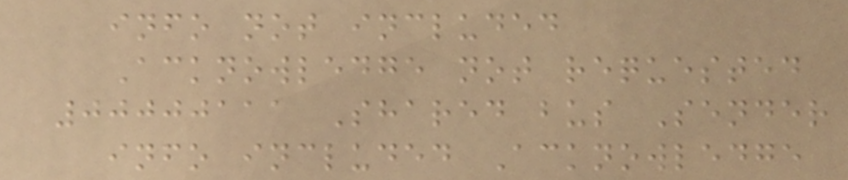info not included
Acknowledge not requested
00000111 Shared bus Sender
info included Acknowledge
